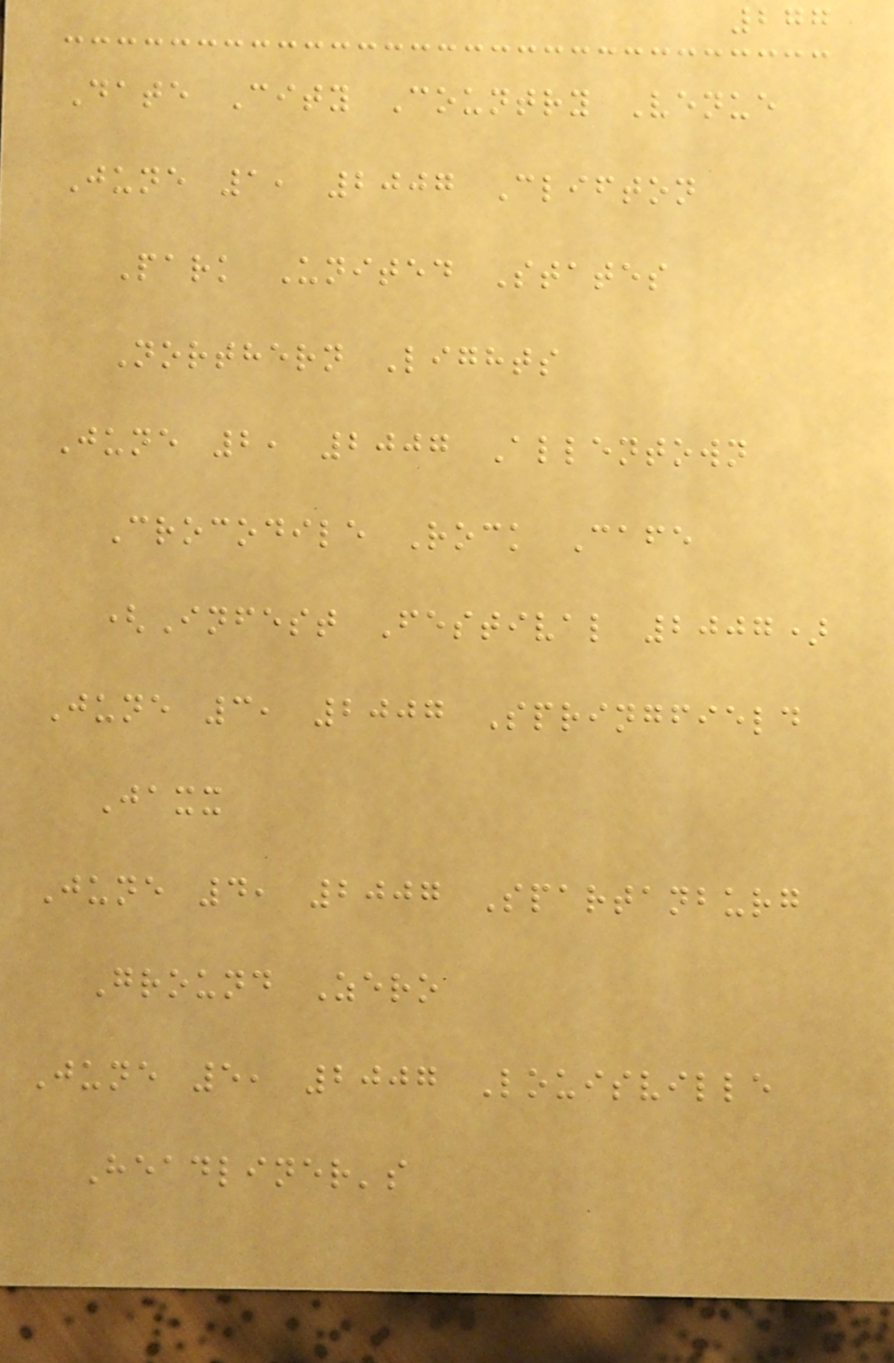277
Date City Country Venue
June 1, 2007 Clifton
Park United States
Northern Lights
June 2, 2007 Allentown
Crocodile Rock Cafe
(Infest Festival 2007)
June 3, 2007 Springfield
Jaxx
June 4, 2007 Spartanburg
Ground Zero
June 5, 2007 Louisville
Headliner's
